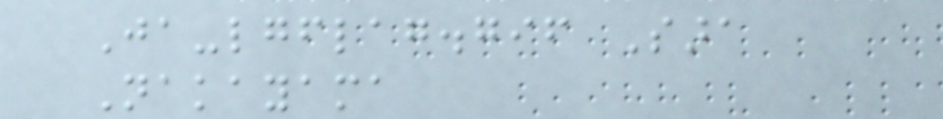Ja-lgflag.gif Sara
Nakayama
